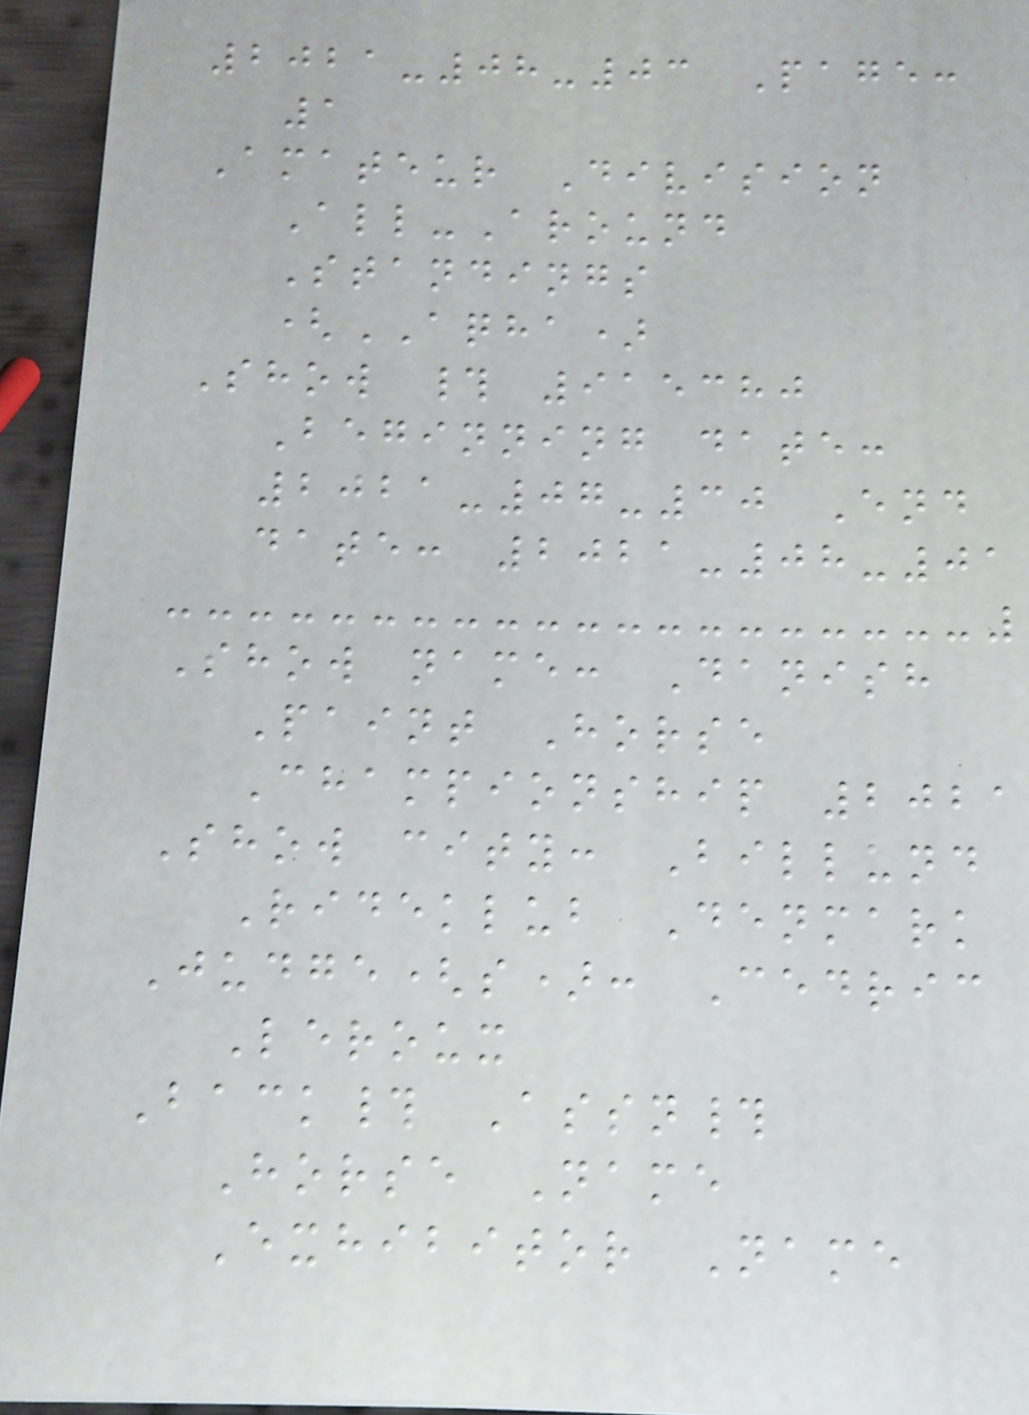2021-08-03 Page:
1
Amateur Division
All-Around
Standings
(AQHA)
Show # 915380
Beginning date:
2021-07-30 End
date: 2021-08-01
Show name: Danish
Paint Horse
Championship 2021
Show city: Billund
Rideklub Denmark
Judge(s): Cedric
Leroux
Back# Assn#
Horse Name
Exhibitor Name
